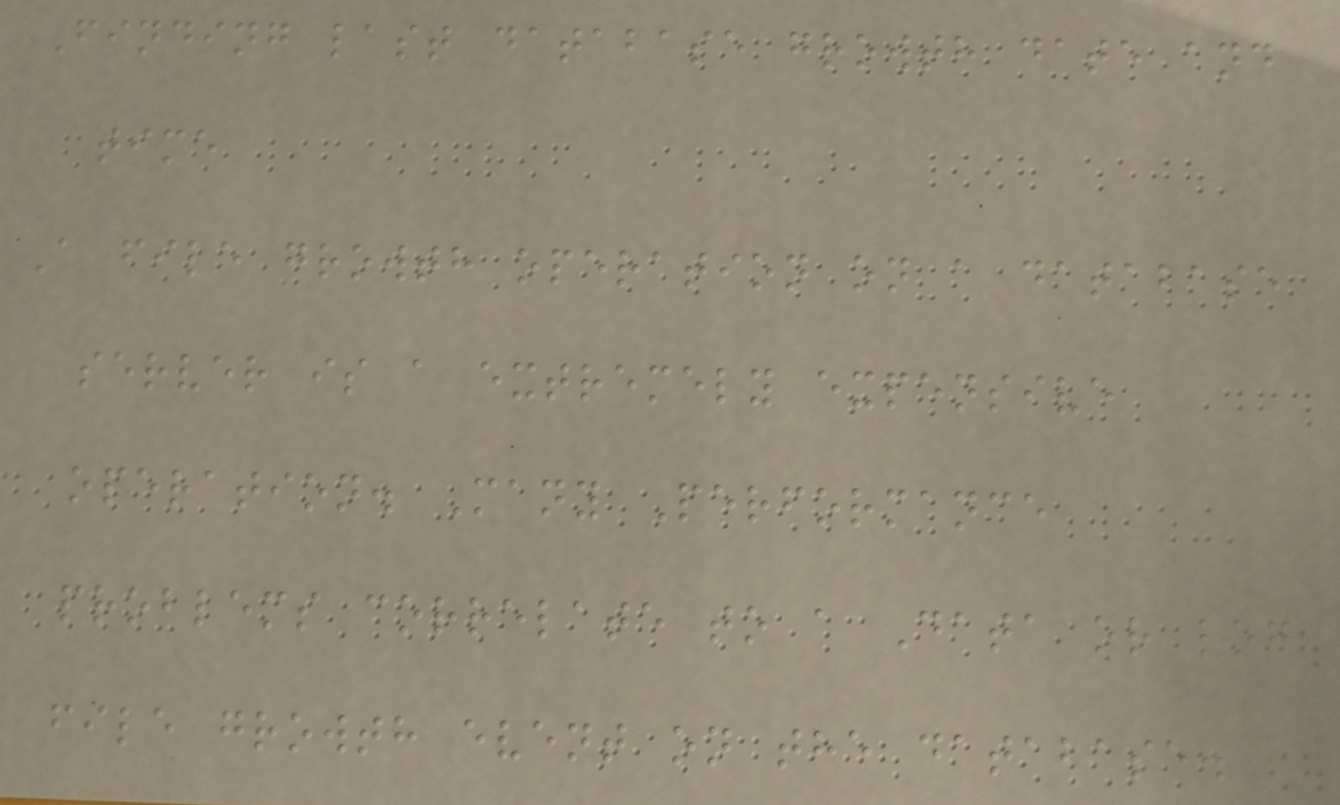Finding last database growth date and
time
A file growth operation on a database
server is a extremely expensive
operation. Many Performance
problems correlate to a Data or log
file growth event on the database.
